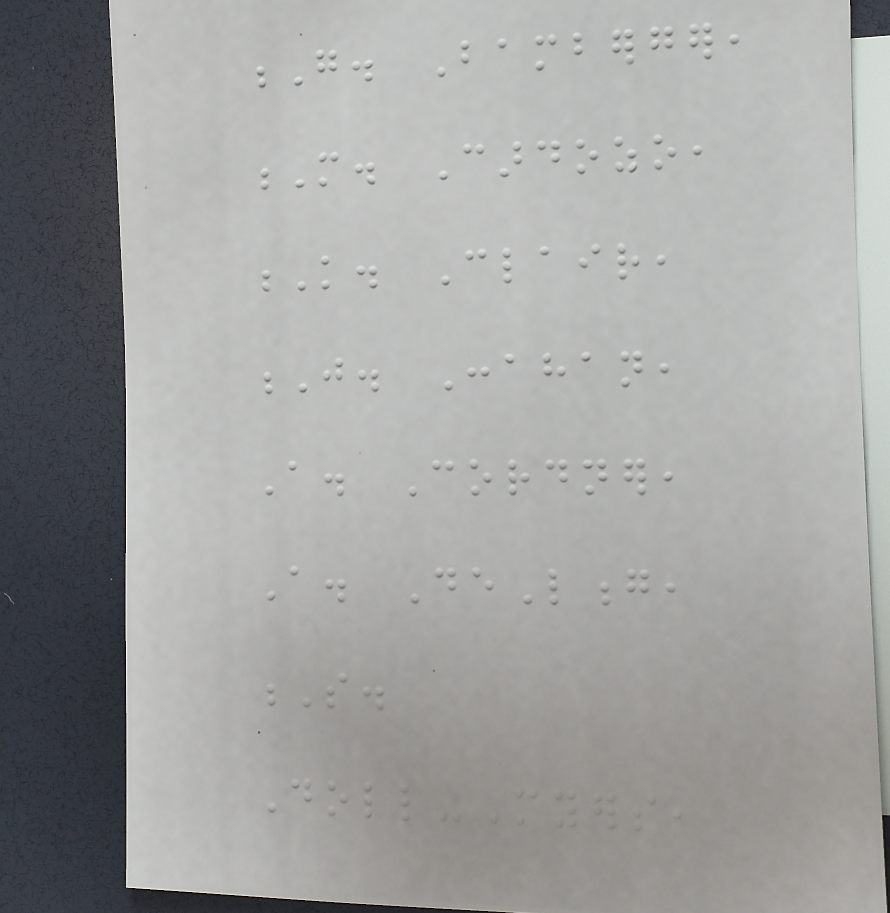G. Bamberger,
M. Cardozo,
K. Clair,
J. Conahan,
A. Cordner,
A. DeLong,
S.
Doll-Myers,
